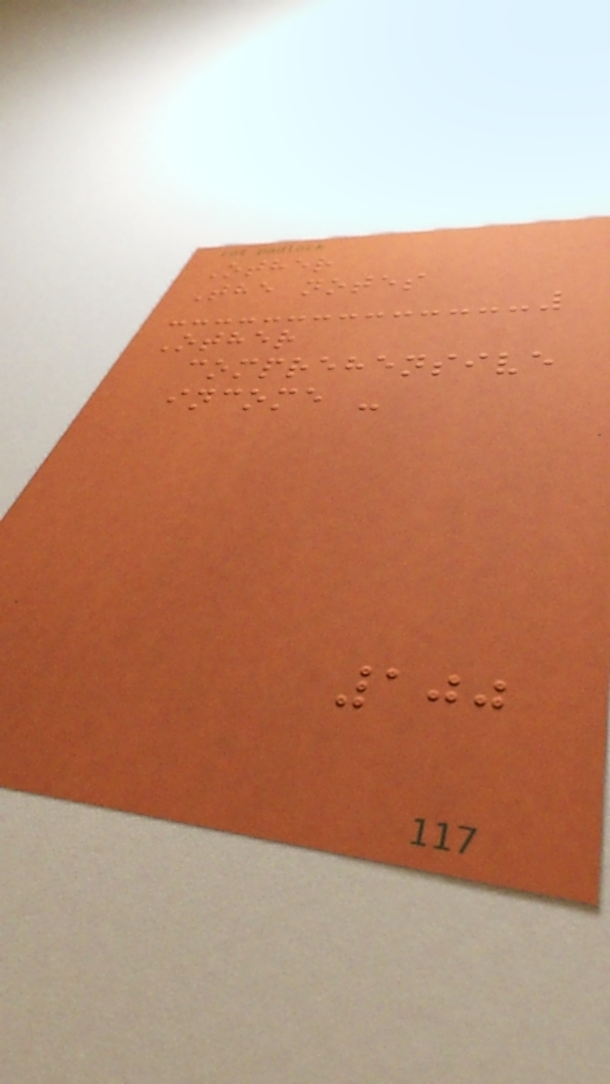Other
The notes
Other
comprehensive
income -
100
